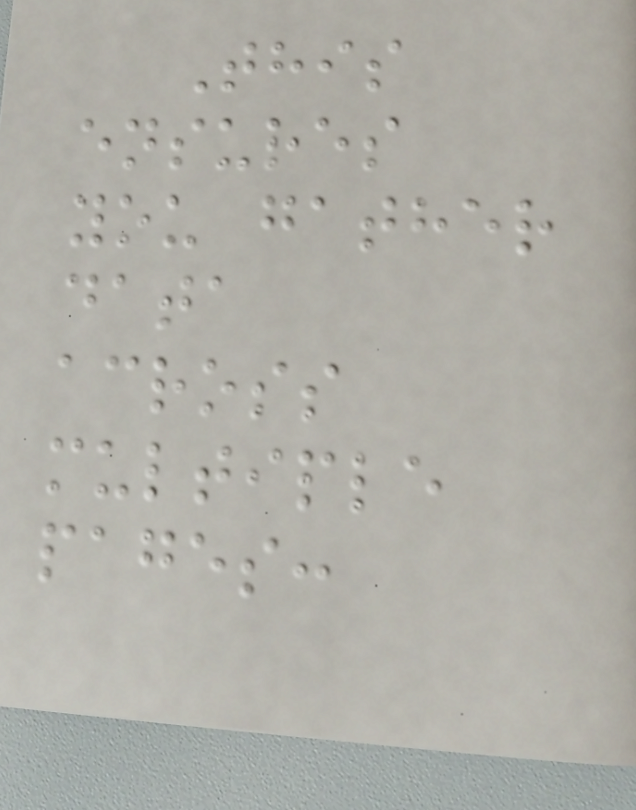This
ensures
you gather
data
across
multiple
pages:
